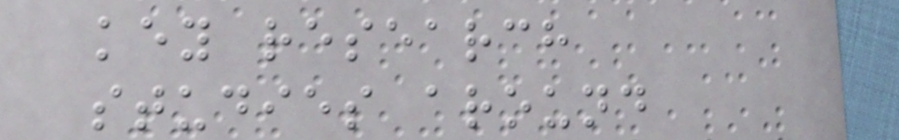key research
studies around
